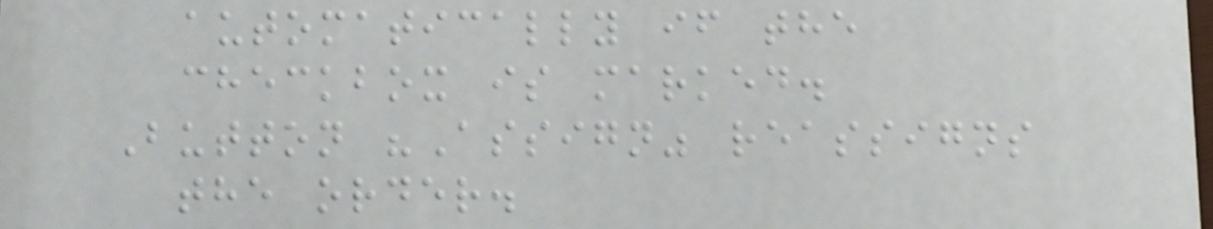automatically if the
checkbox is marked.
Button "Assign" reassigns
the order.
